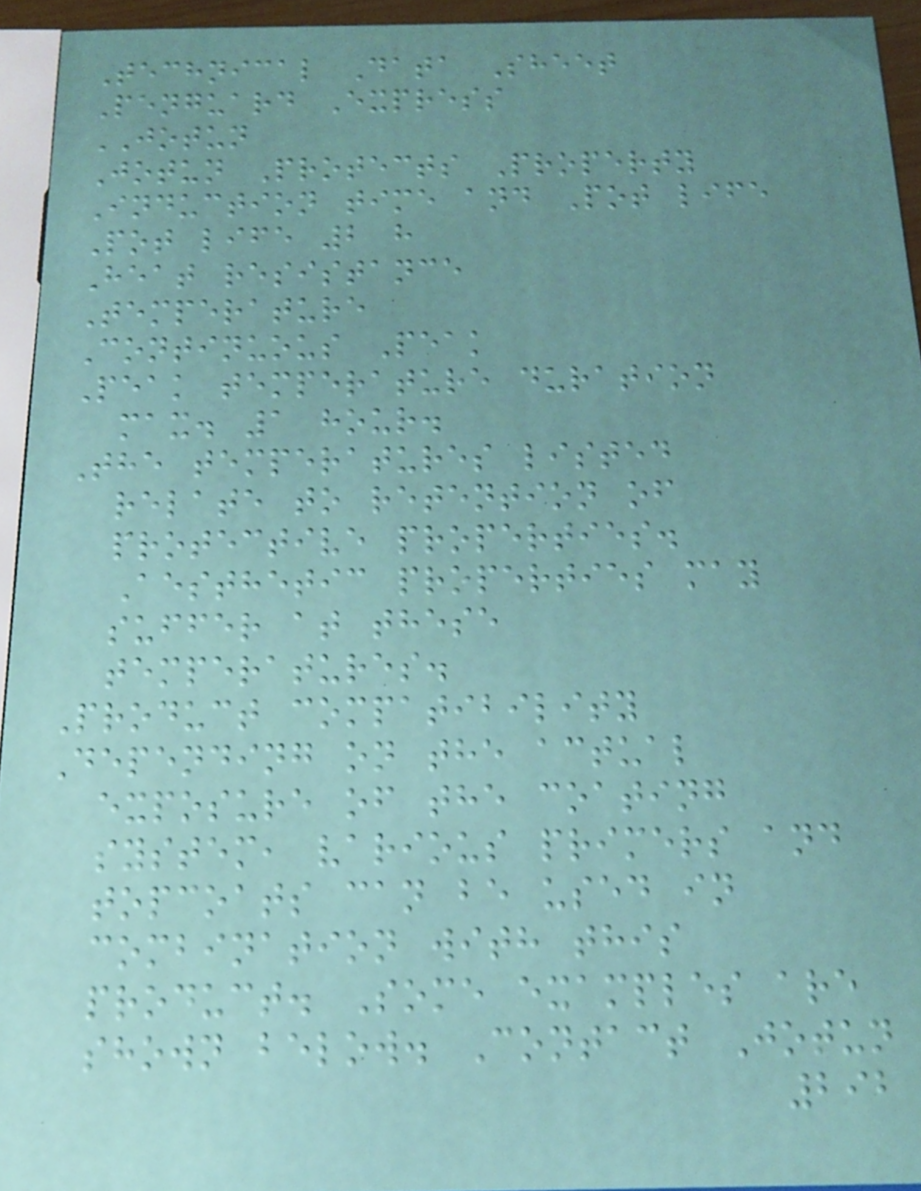Technical Data Sheet
Penguard Express
JOTUN
Jotun Protects Property
Induction time and Pot life
Pot life 2 h
Heat resistance
Temperature
Continuous Peak
Peak temperature duration
max. 1 hour.
The temperatures listed
relate to retention of
protective properties.
Aesthetic properties may
suffer at these
temperatures.
Product compatibility
Depending on the actual
exposure of the coating
system, various primers and
topcoats can be used in
combination with this
product. Some examples are
shown below. Contact Jotun
292
